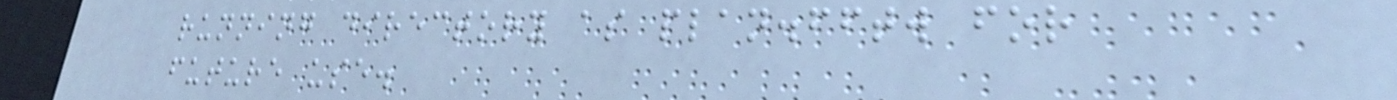running directory as plan.fftw for
future use.
